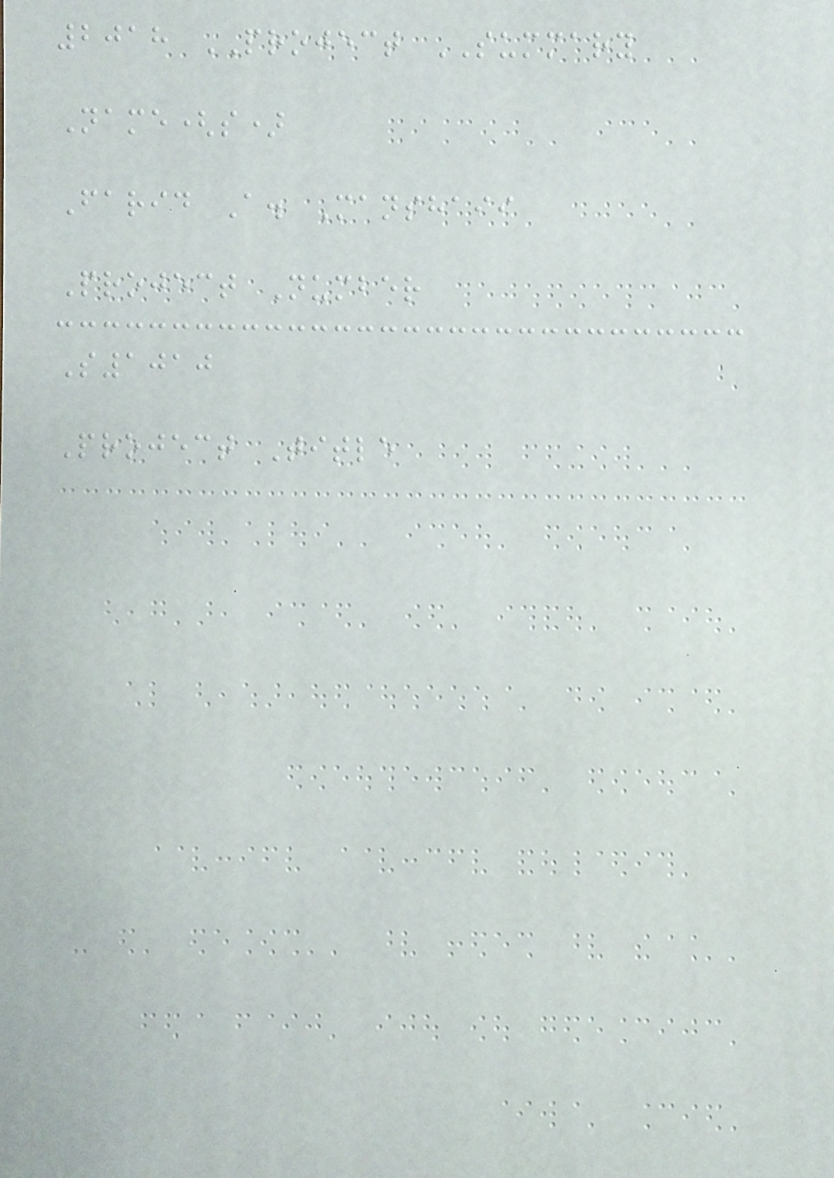2018 PROJECT SUMMARY
Name(s)
Farid A. Manshaii
Project Number
S1010
Project Title
